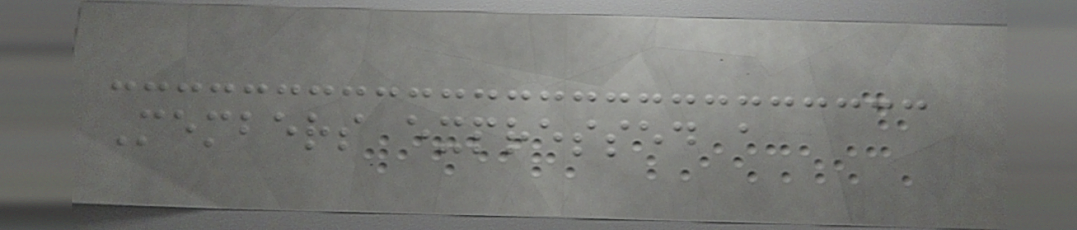Members expressed a
